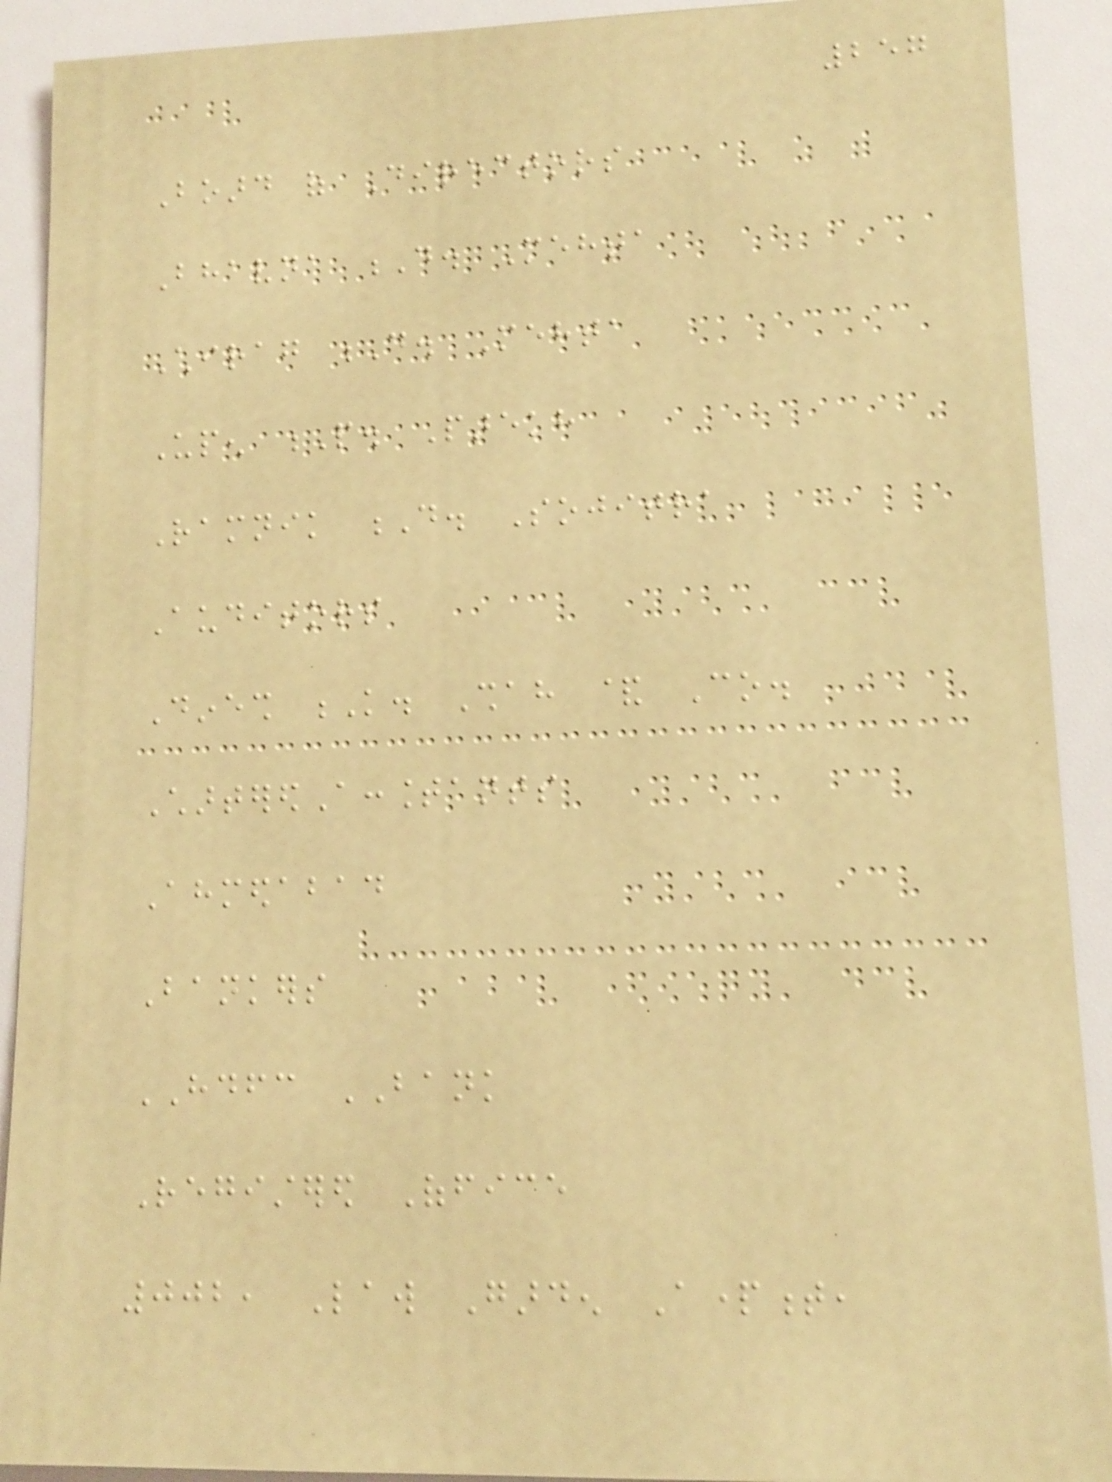257
Board of Directors
Bhavna D. Mehta
Chirag D. Mehta
Upen P. Parekh
Ramnik D. Sojitra
Auditors
Dinesh K. Shah & Co.
CharteredAccountants
Ahmedabad
Bankers
HDFC BANK
Registered Office
002, Law Garden Apartment,
